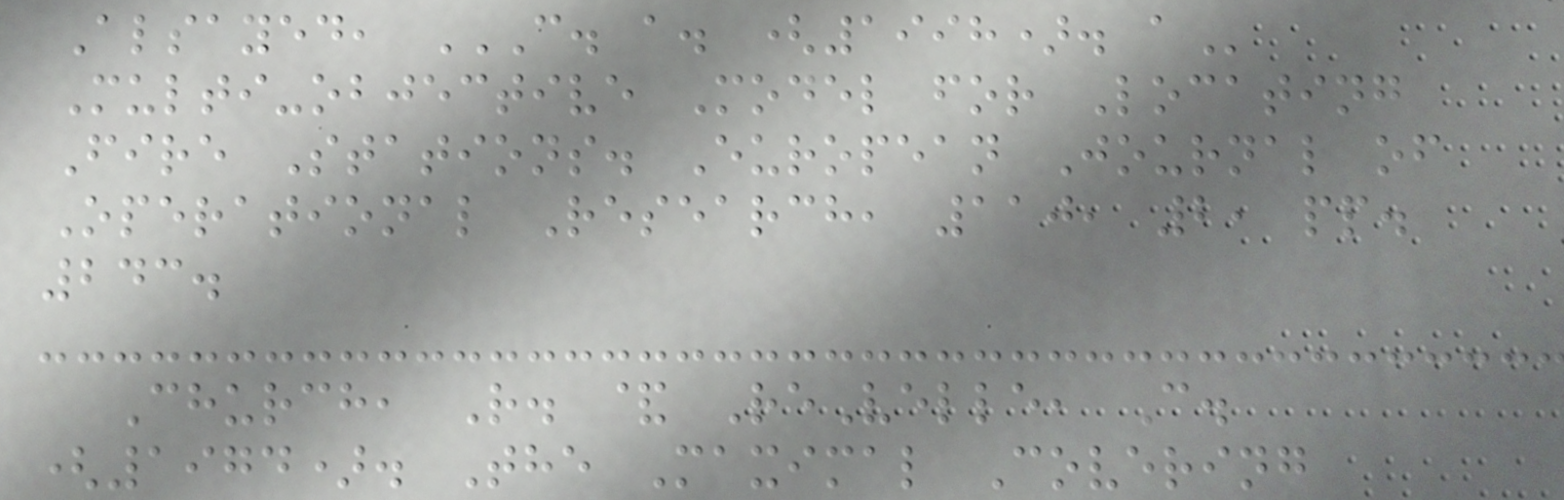Alsayed, C. A. (1998). A
Multi-objective Model for Locating
Fire Stations. European Journal of
Operational Research, 110, 2, pp.
243.
Church, R. & ReVelle, C.
(1974). The Maximal Covering
